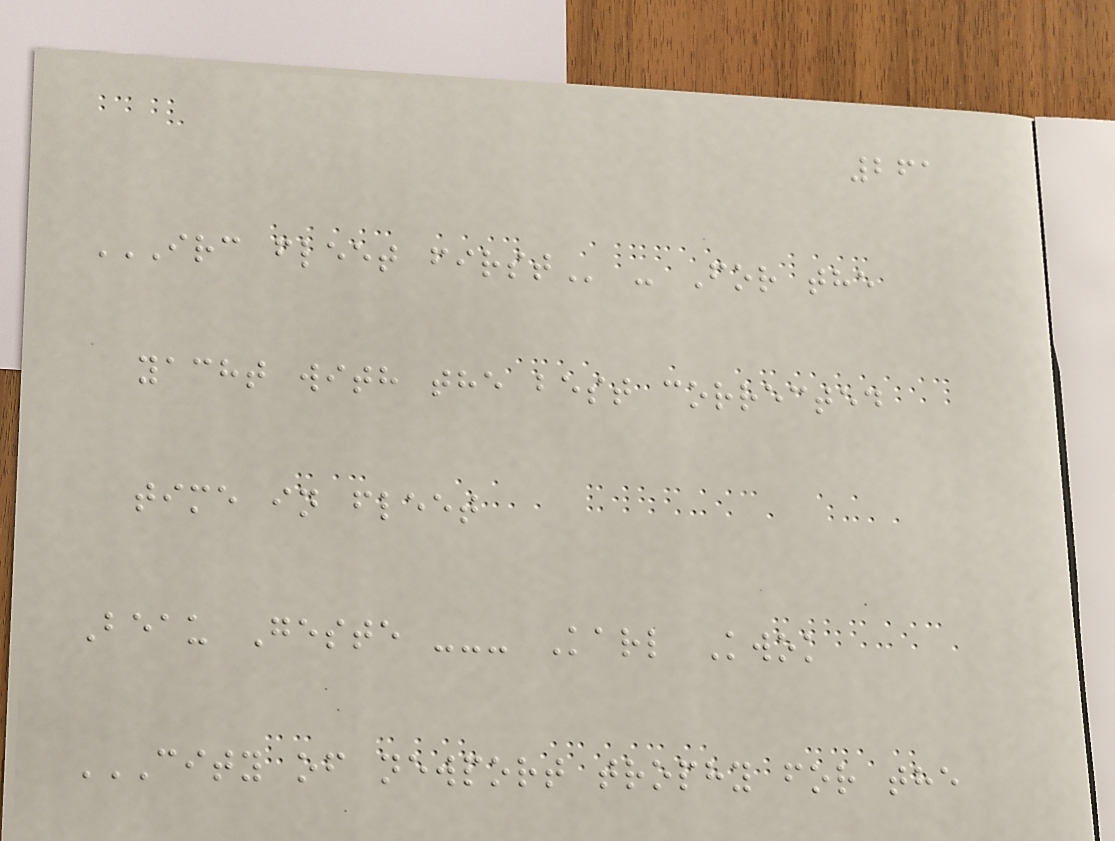261
IRC FLEET FIRST - For the
yacht with the best corrected
time in fleet
Beau Geste --- Karl Kwok
CITY OF NEWPORT TROPHY FOR THE
